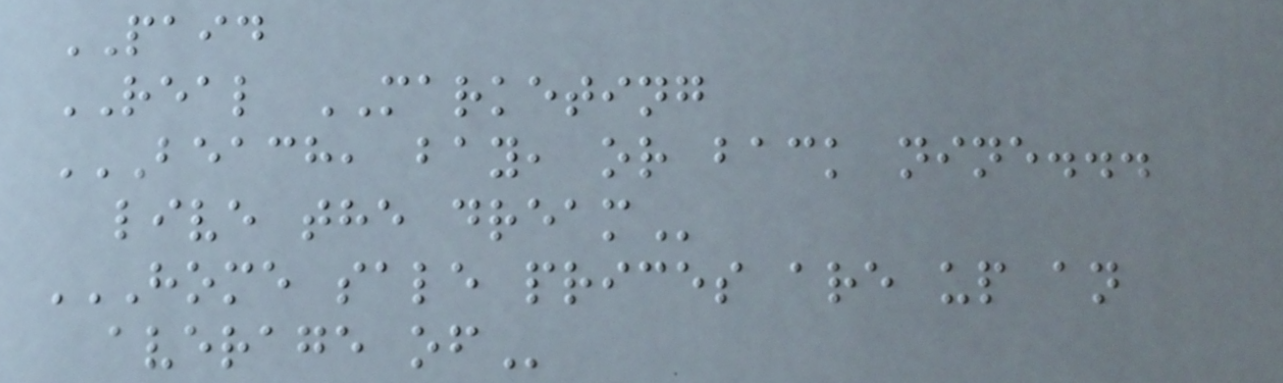PAID
REAL MARKETING
BEACH, BAY, OR BACK NINE...
LIVE THE DREAM
HOME SALE PRICES ARE UP AN
AVERAGE OF
